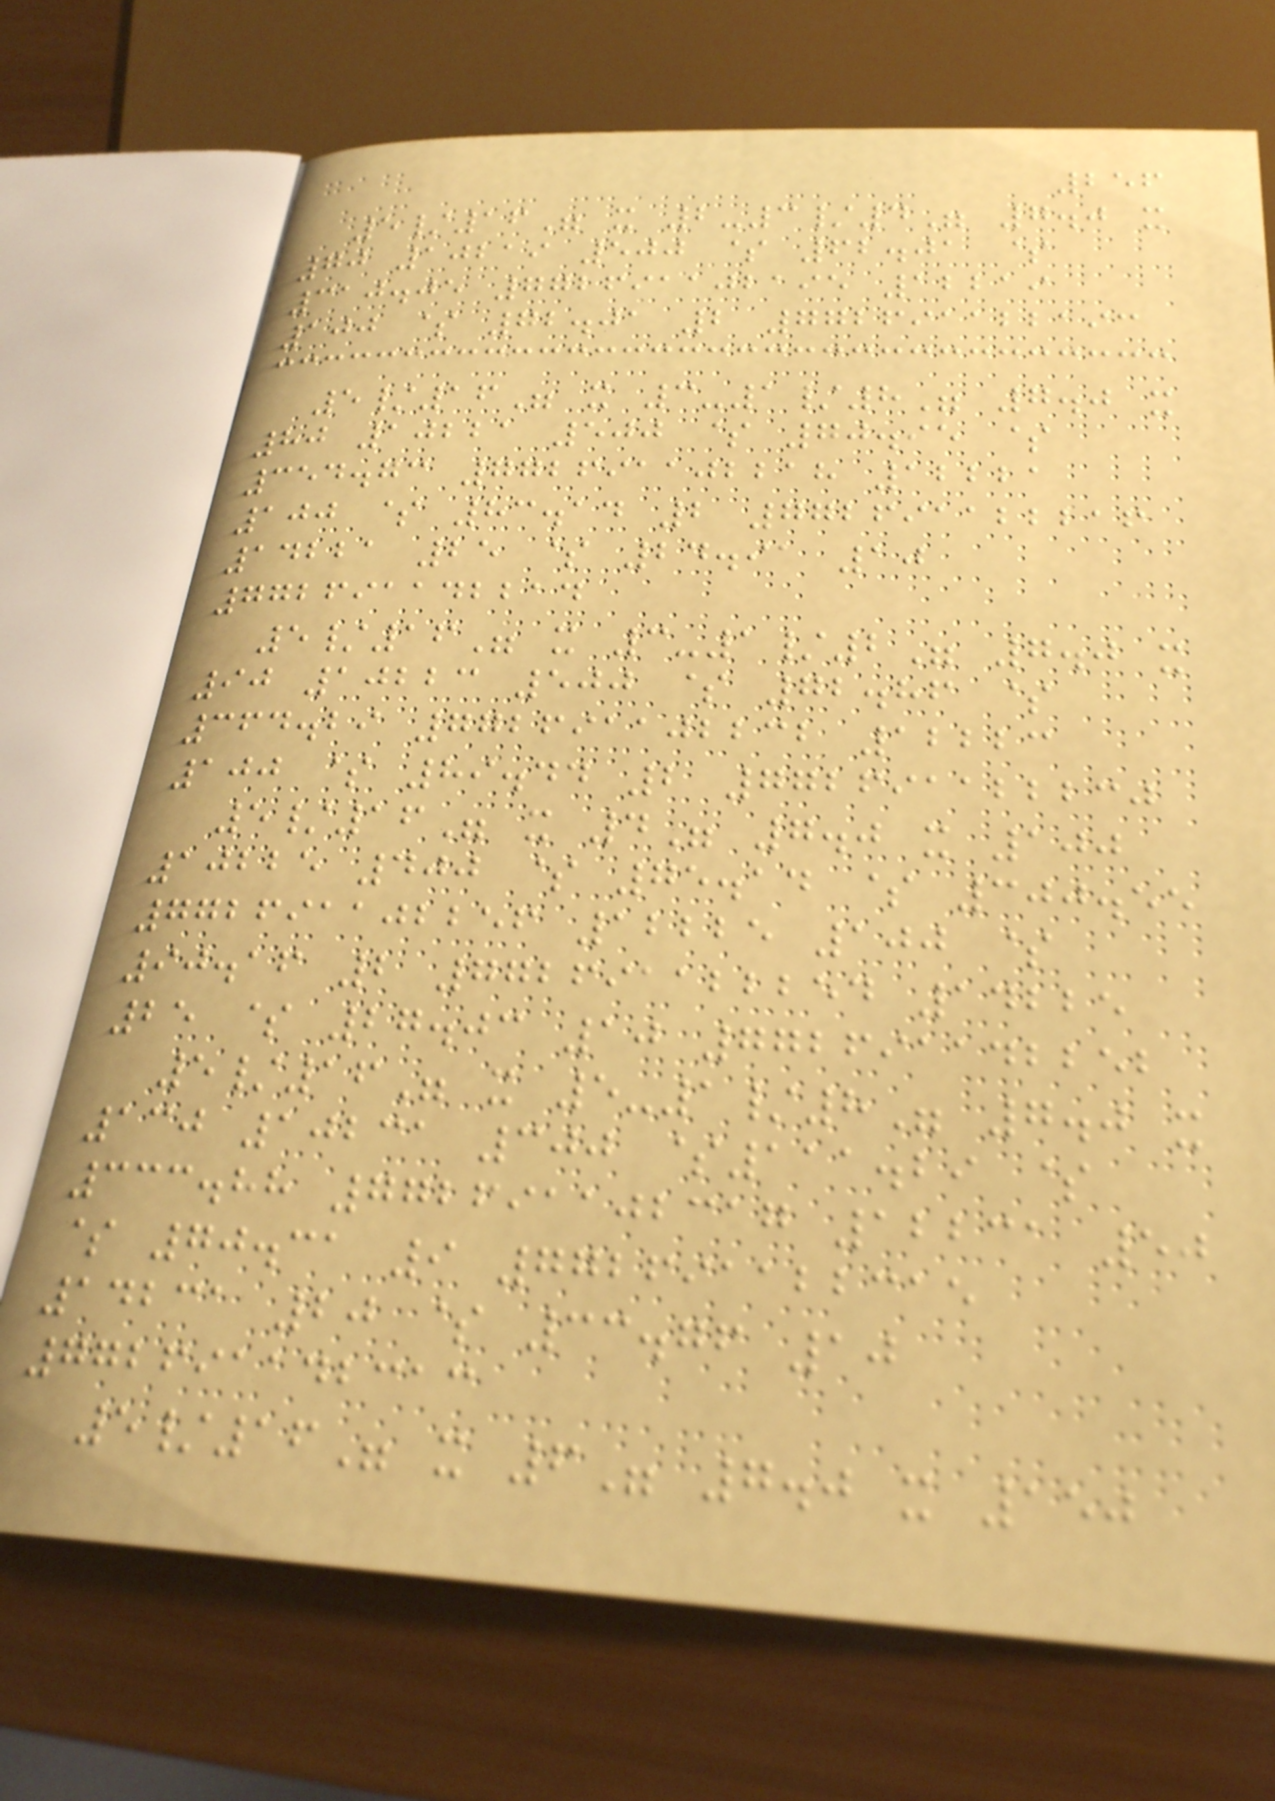256
5/16" x 2-3/4" 7.0 x
70 10219 500 $ 62.01 $
310.05 772691102195 12219
100 $ 72.01 2 772691122193
5/16" x 3-1/8" 7.0 x
80 10221 500 $ 70.95 $
354.73 772691102218 12221
100 $ 83.14 2 772691122216
14221 25 $ 24.91 10
772691142214
5/16" x 3-1/2" 7.0 x
90 10223 500 $ 72.86 $
364.29 772691102232 12223
100 $ 89.44 2 772691122230
5/16" x 4" 7.0 x 100
10225 400 $ 75.14 $ 300.55
772691102256 12225 100 $
90.16 2 772691122254 14225
25 $ 27.03 10 772691142252
5/16" x 5-1/8" 7.0 x
130 10231 300 $111.29 $
333.88 772691102317 12231 50
$ 70.31 9 772691122315
14231 20 $ 33.76 10
772691142313
5/16" x 6" 7.0 x 150
